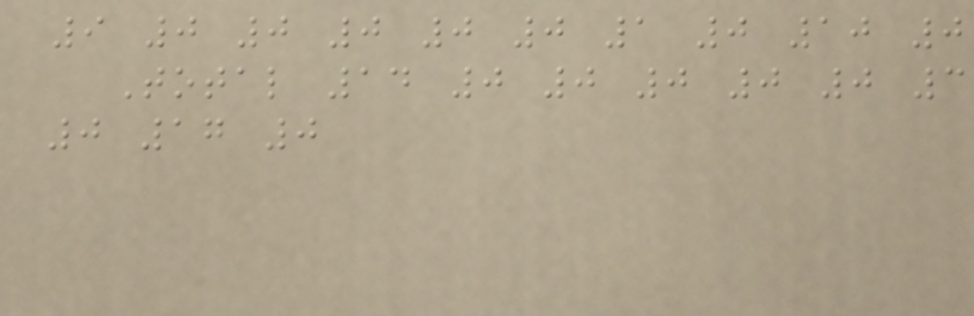9 0 0 0 0 0 1 0 10 0
Total 14 0 0 0 0 0 3
0 17 0
